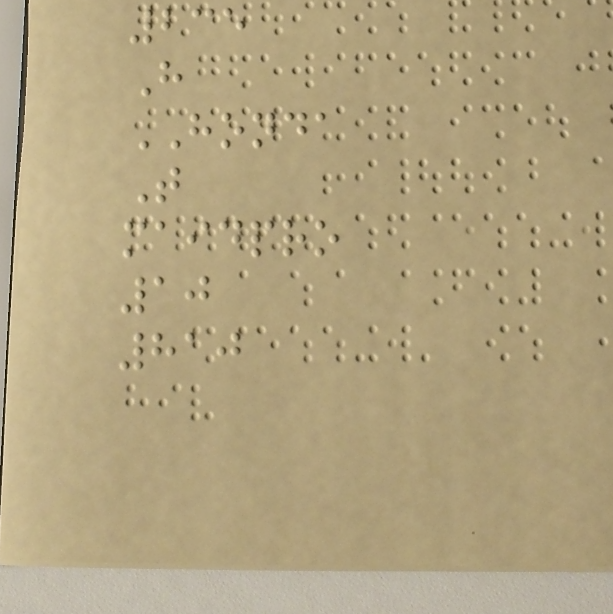235
H
HONDA
T
maidpro
10
810
